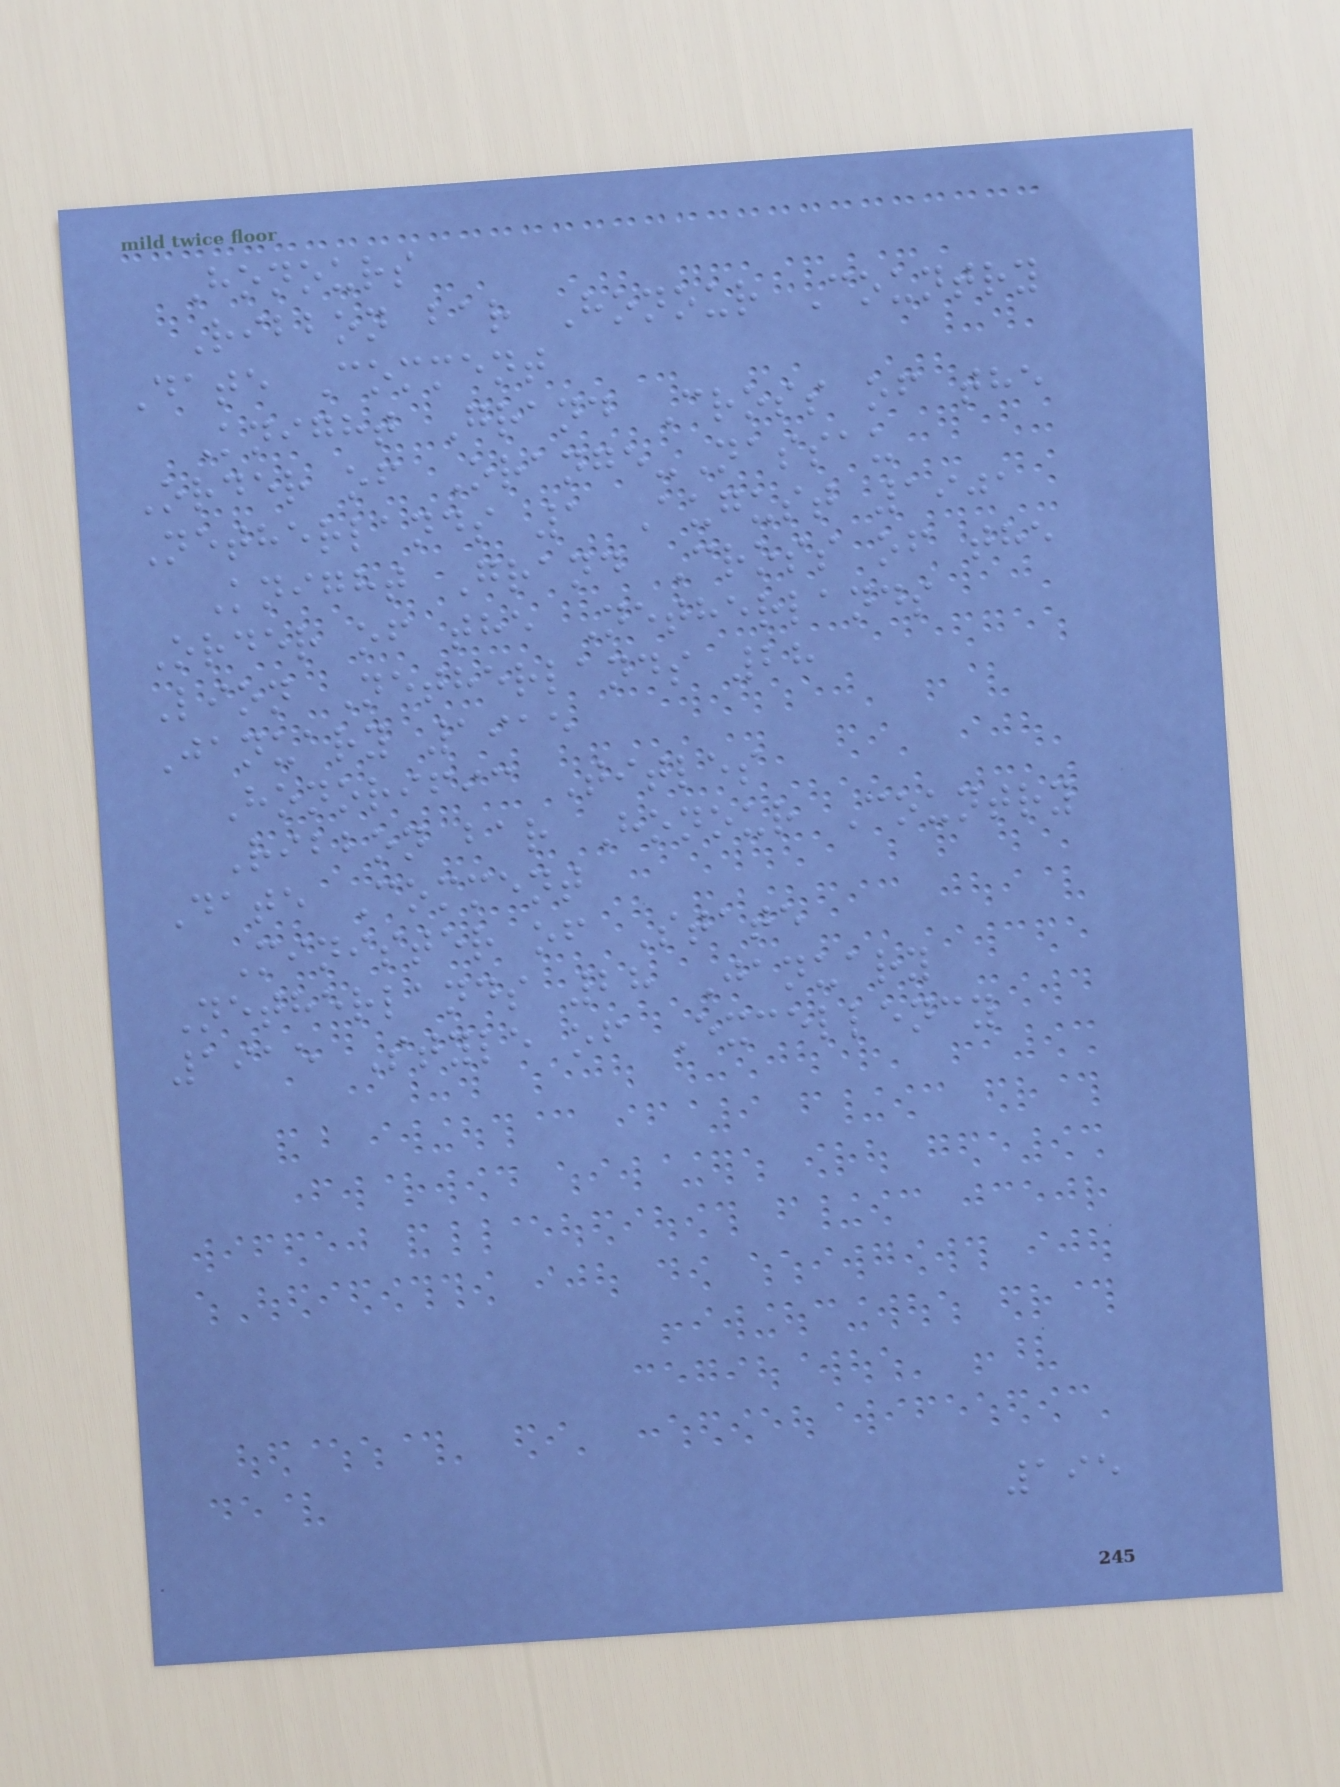Honours
Ribbon bar Honour Country
Date Comment
Knight Grand Cross of the
Order of Orange-Nassau
Netherlands 1 August 1901
Knight Grand Cross of the
Order of the Netherlands
Lion Netherlands 28
January 1915
Honorific Titles
Ribbon bar Honour Country
Date Comment
Minister of State
Netherlands 28 January
1915 Style of Excellency
195
